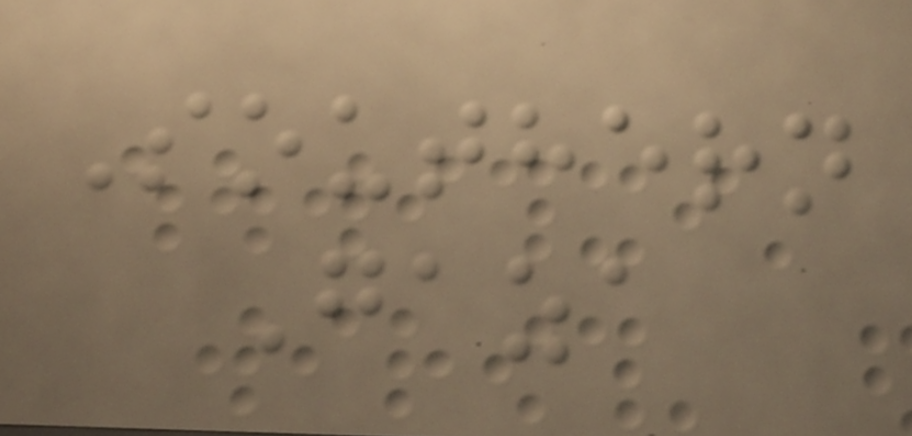Southern
Gaza
